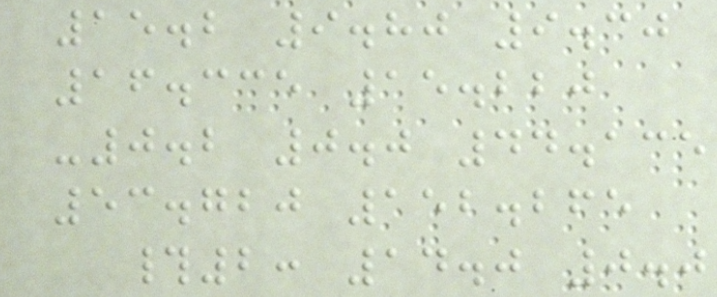15.2 9.80 9.30
16.335 15.220
-0.2 0.0 44.135
53.720 152.265
#2: 14.0 0.0
